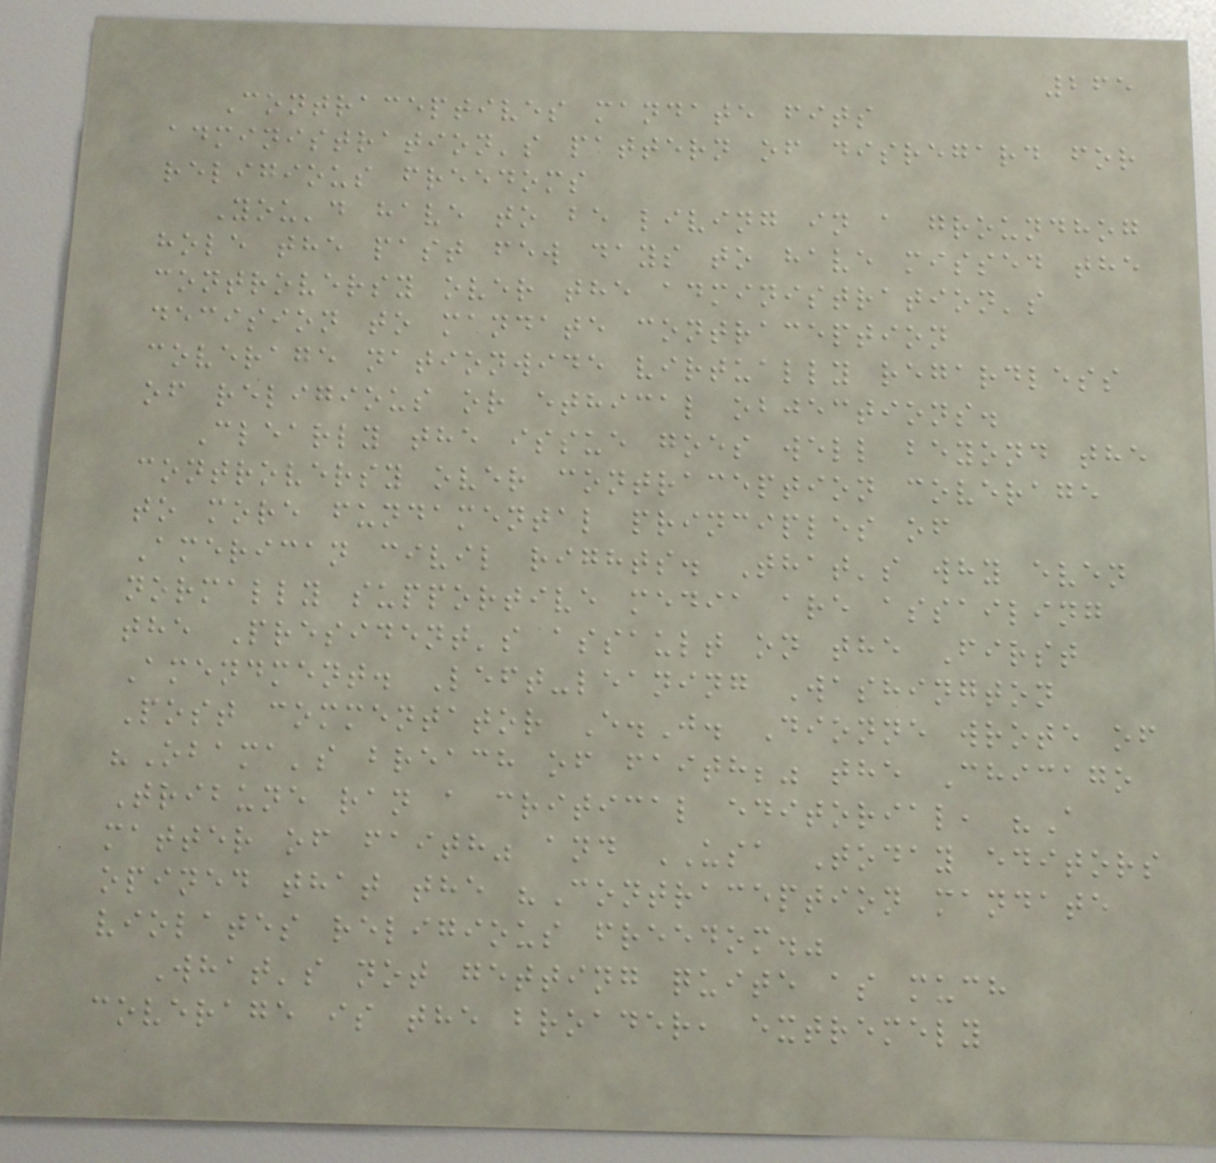265
Contraceptives mandate fits
administration's pattern of disregard for
religious freedoms
You'd have to be living in a groundhog
hole the past few days to have missed the
controversy over the administration's
decision to mandate contraception
coverage nationwide virtually regardless
of religious or ethical objections.
Clearly the issue goes well beyond the
controversy over contraception coverage
to more fundamental principles of
American civil rights. That's why even
normally supportive media are assailing
the President's assault on the First
Amendment. Left-leaning Washington
Post commentator E.J. Dionne wrote of
"Obama's breach of faith;" the Chicago
Tribune ran a critical editorial, "A
matter of faith" and USA Today editors
opined that the "Contraception mandate
violates religious freedom."
What's not getting quite as much
coverage is the broader, extremely
